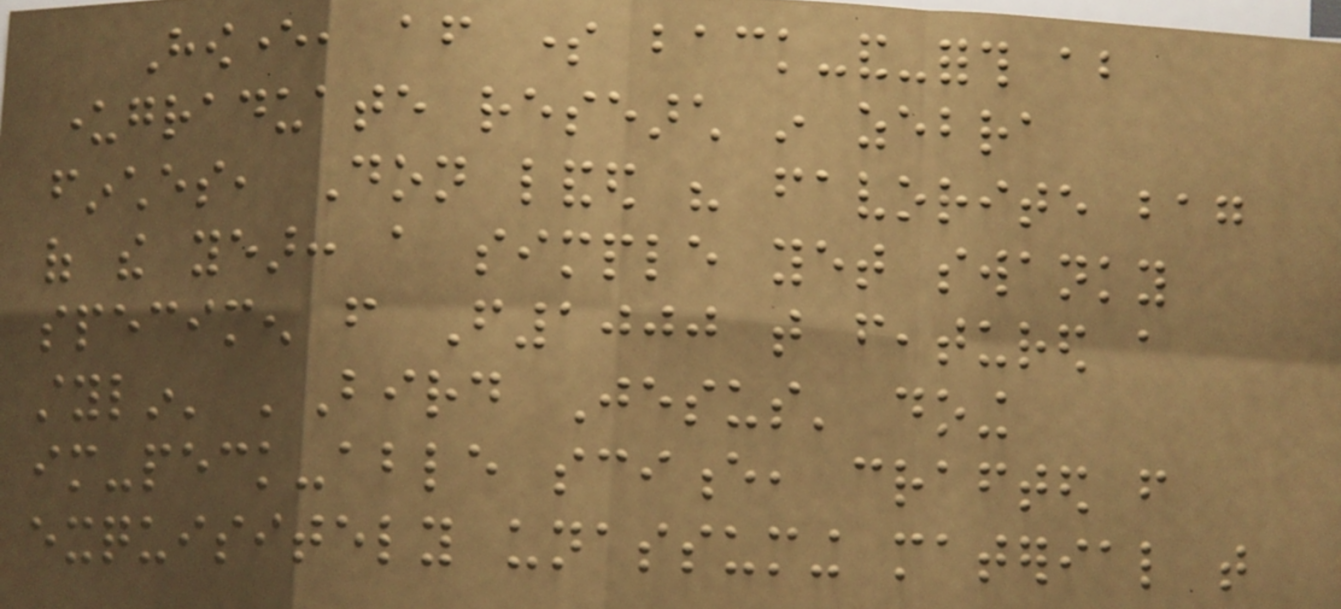However, after some back-and-forth about
undergraduate research in zebra
finches, Don landed his favorite bag
of the year: a simple yet swanky
specimen from F1000 that featured a
stylin' 'Bird Jesus' doing
im-peck-able science, crafted from
exquisitely unassuming material that
